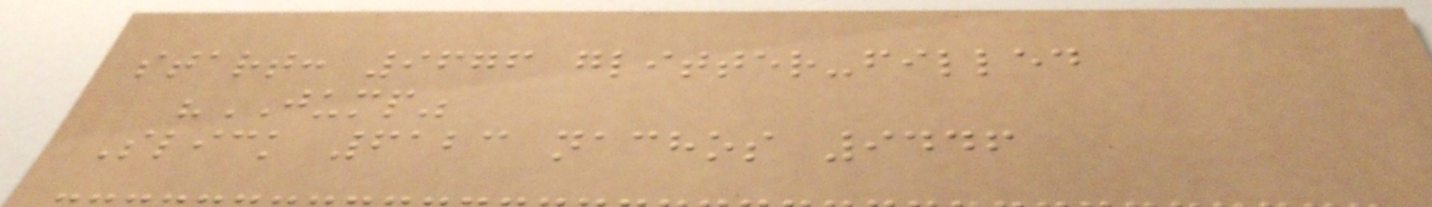start: 9676 glitter-filled
"JUMP"
Slick 6123 nachos 9446
